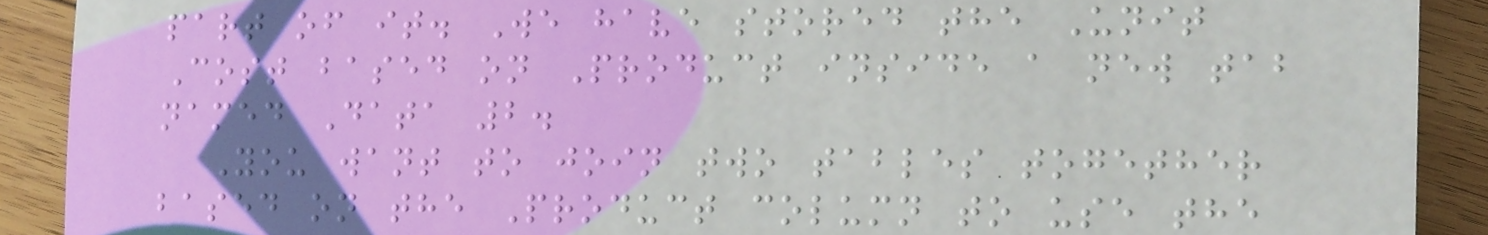part of it. We have stored the Unit
Cost based on Product inside a new tab
named Data 2.
You want to join two tables together
based on the Product column to use the
